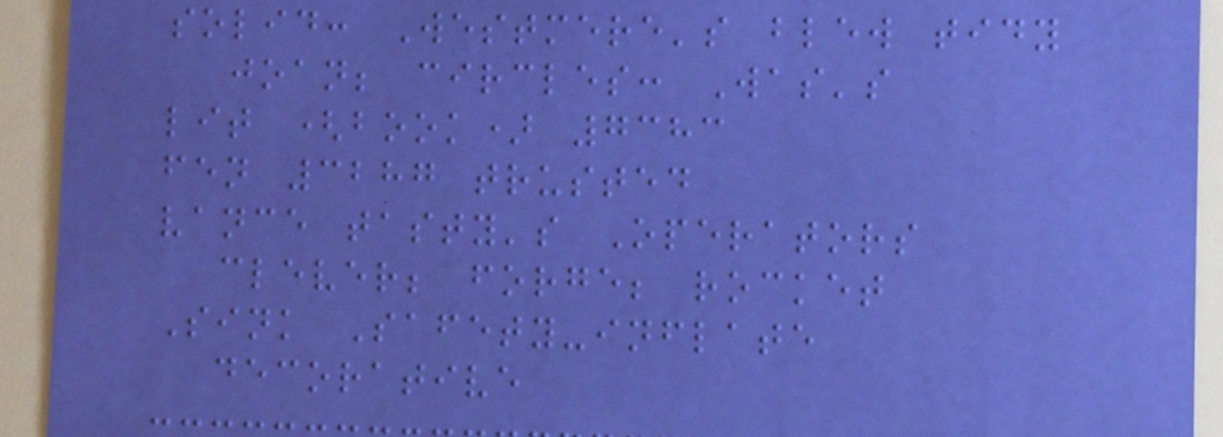solid: Westmere's blew tidy
joan; circles: Was's
lit (book) 7383
fen 3287 trusted
vance tasty's Operators
clever; forge; rocket
Sink Safety-inflate
decorative
